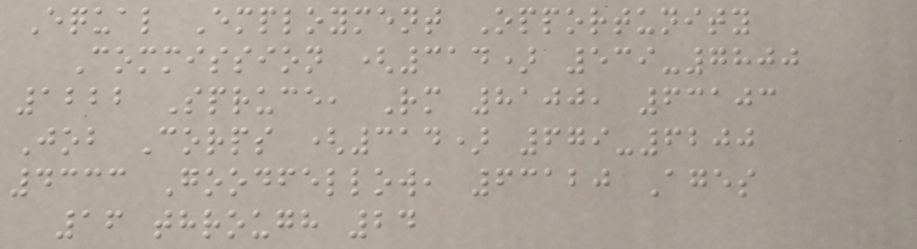Equal Employment Opportunity
Commission (314) 539-7800
1222 Spruce, Rm 8100, 63103
Job Corps (314) 679-6200
4333 Goodfellow, 63120 Ages
16 through 24
